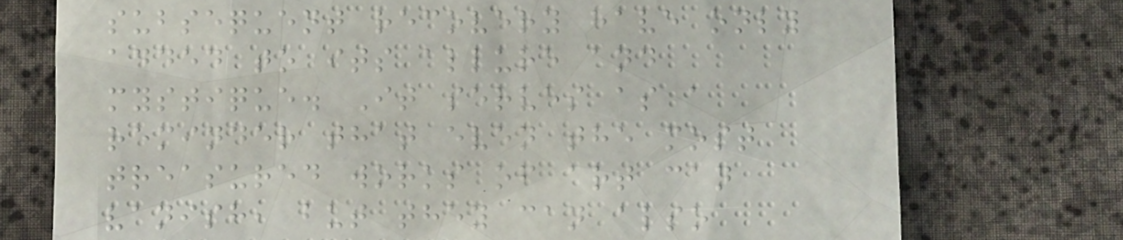subsequent recovery have only
added to its allure and
mystique. It serves as a
reminder that even the most
treasured works of art can
vanish, but they can also
